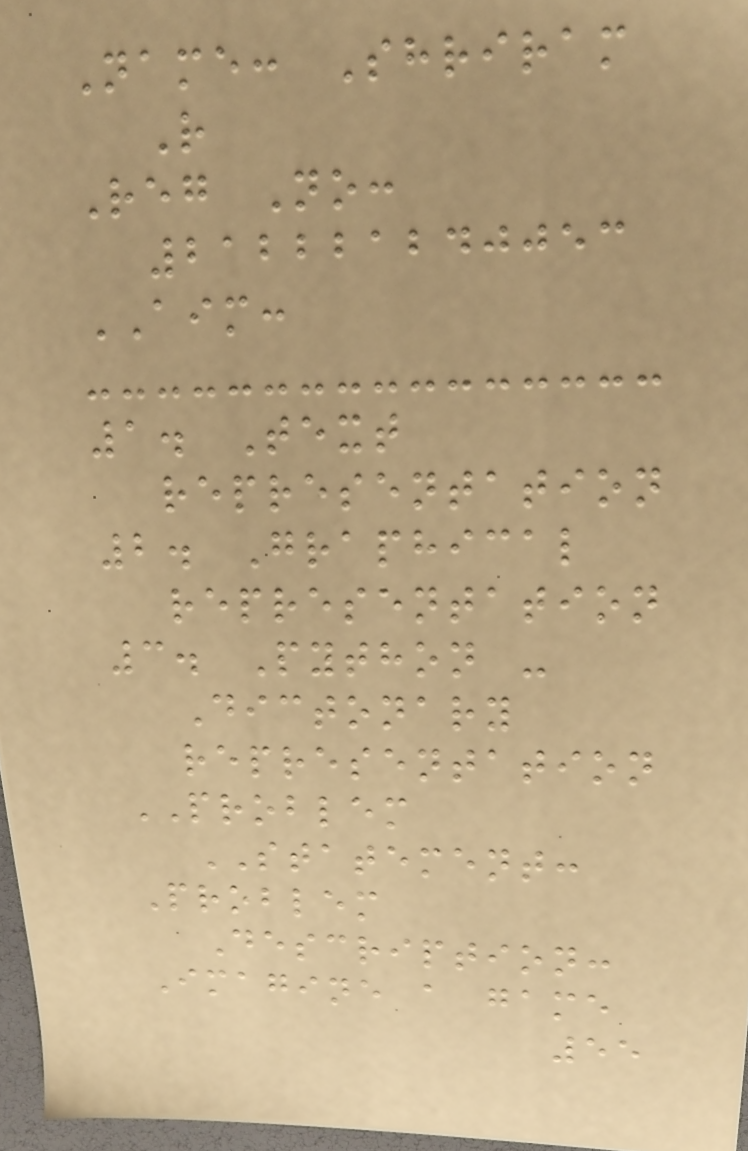Name: Shriram
R
Reg No:
212221240053
AIM:
1. Text
representation
2. Graphical
representation
3. Python -
Dictonary
representation
PROBLEM
STATEMENT:
Problem
Description:
Imagine a game
55
